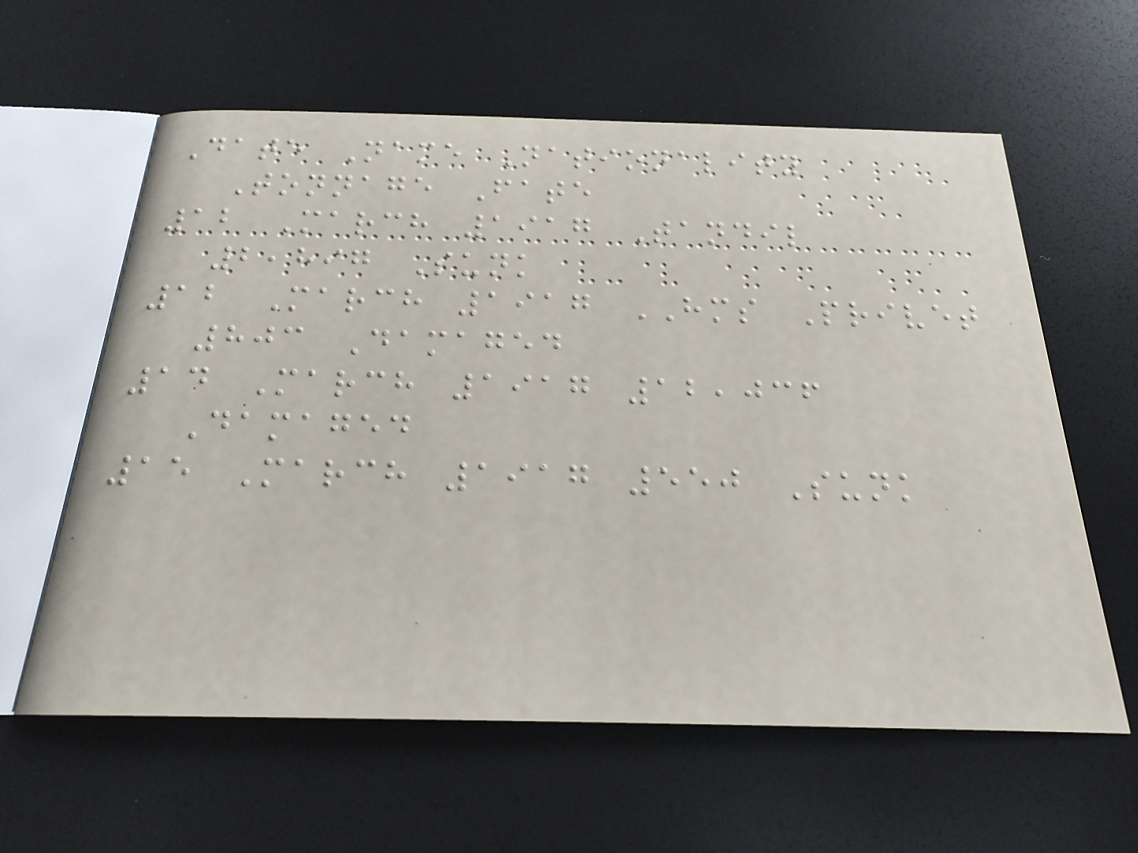Date Name Nationality
Tonnage Fate
12 March 1917 Tandil
2,897 Sunk
12 March 1917 HMS Privet
803 Damaged
14 March 1917 12,036
Damaged
15 March 1917 550 Sunk
